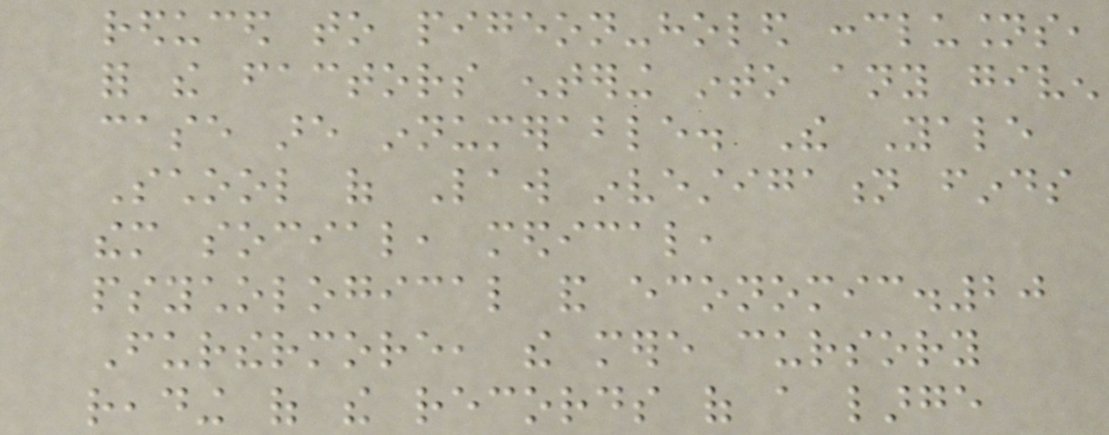reduced to pigeon-holed conclusions,
for the factors entering into any given
case are innumerable. The Yale
School of Law investigation finds
them social, medical,
psychological and economic.20
Furthermore, the mere cursory
reading of the records of a large
